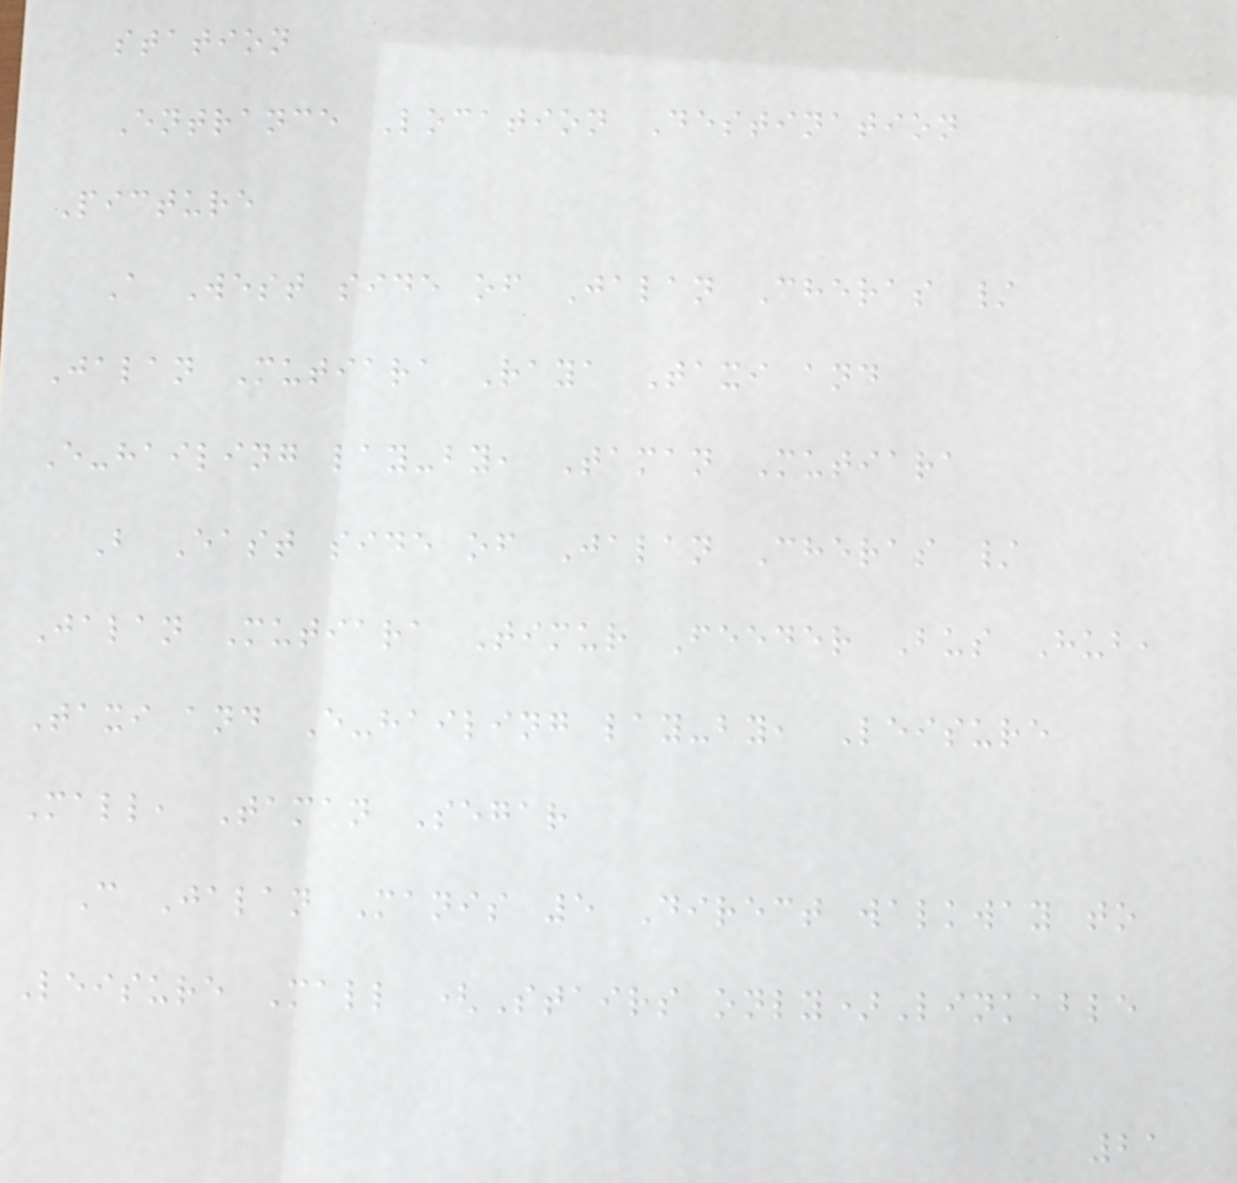station
Entrance Location Destination
Picture
A West side of Jalan Cheras /
Jalan Mutiara Raya Taxi and
E-hailing lay-by, Taman Mutiara
B East side of Jalan Cheras /
Jalan Mutiara Timur Feeder Bus Hub,
Taxi and E-hailing lay-by, Leisure
Mall, Taman Segar
C Jalan Manis 5 Direct walkway to
Leisure Mall (Stairs only)Linkable
21
